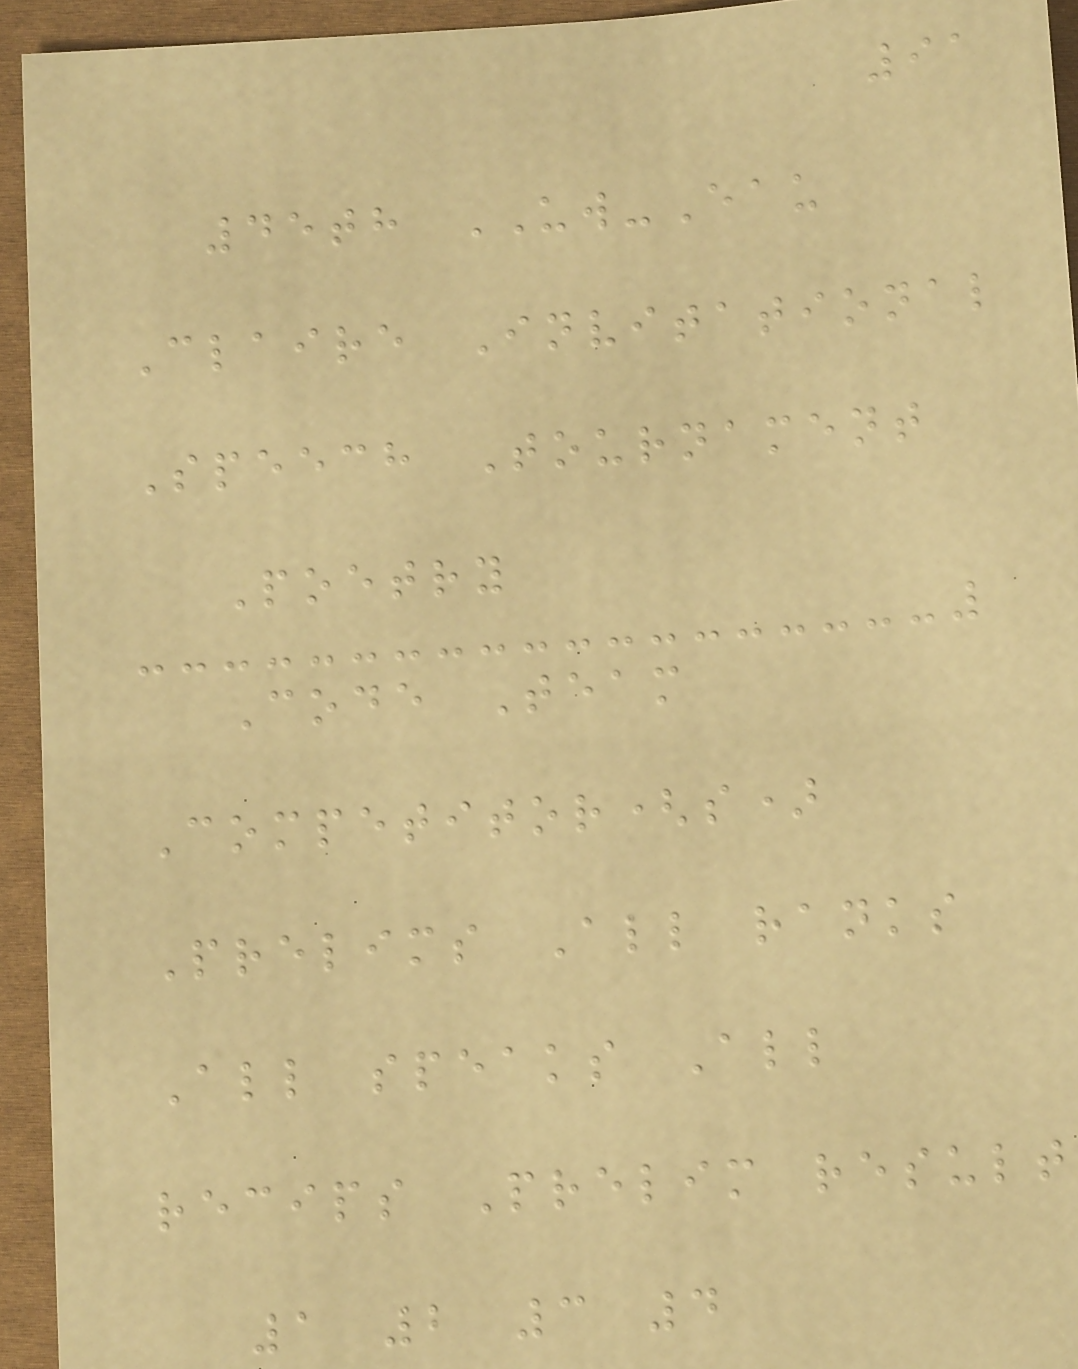91
45th UW-Eau
Claire Invitational
Speech Tournament
Poetry
Code Team
Competitor(s)
Prelims All ranks
All speaks All
recips Prelim result
1 2 3 4
